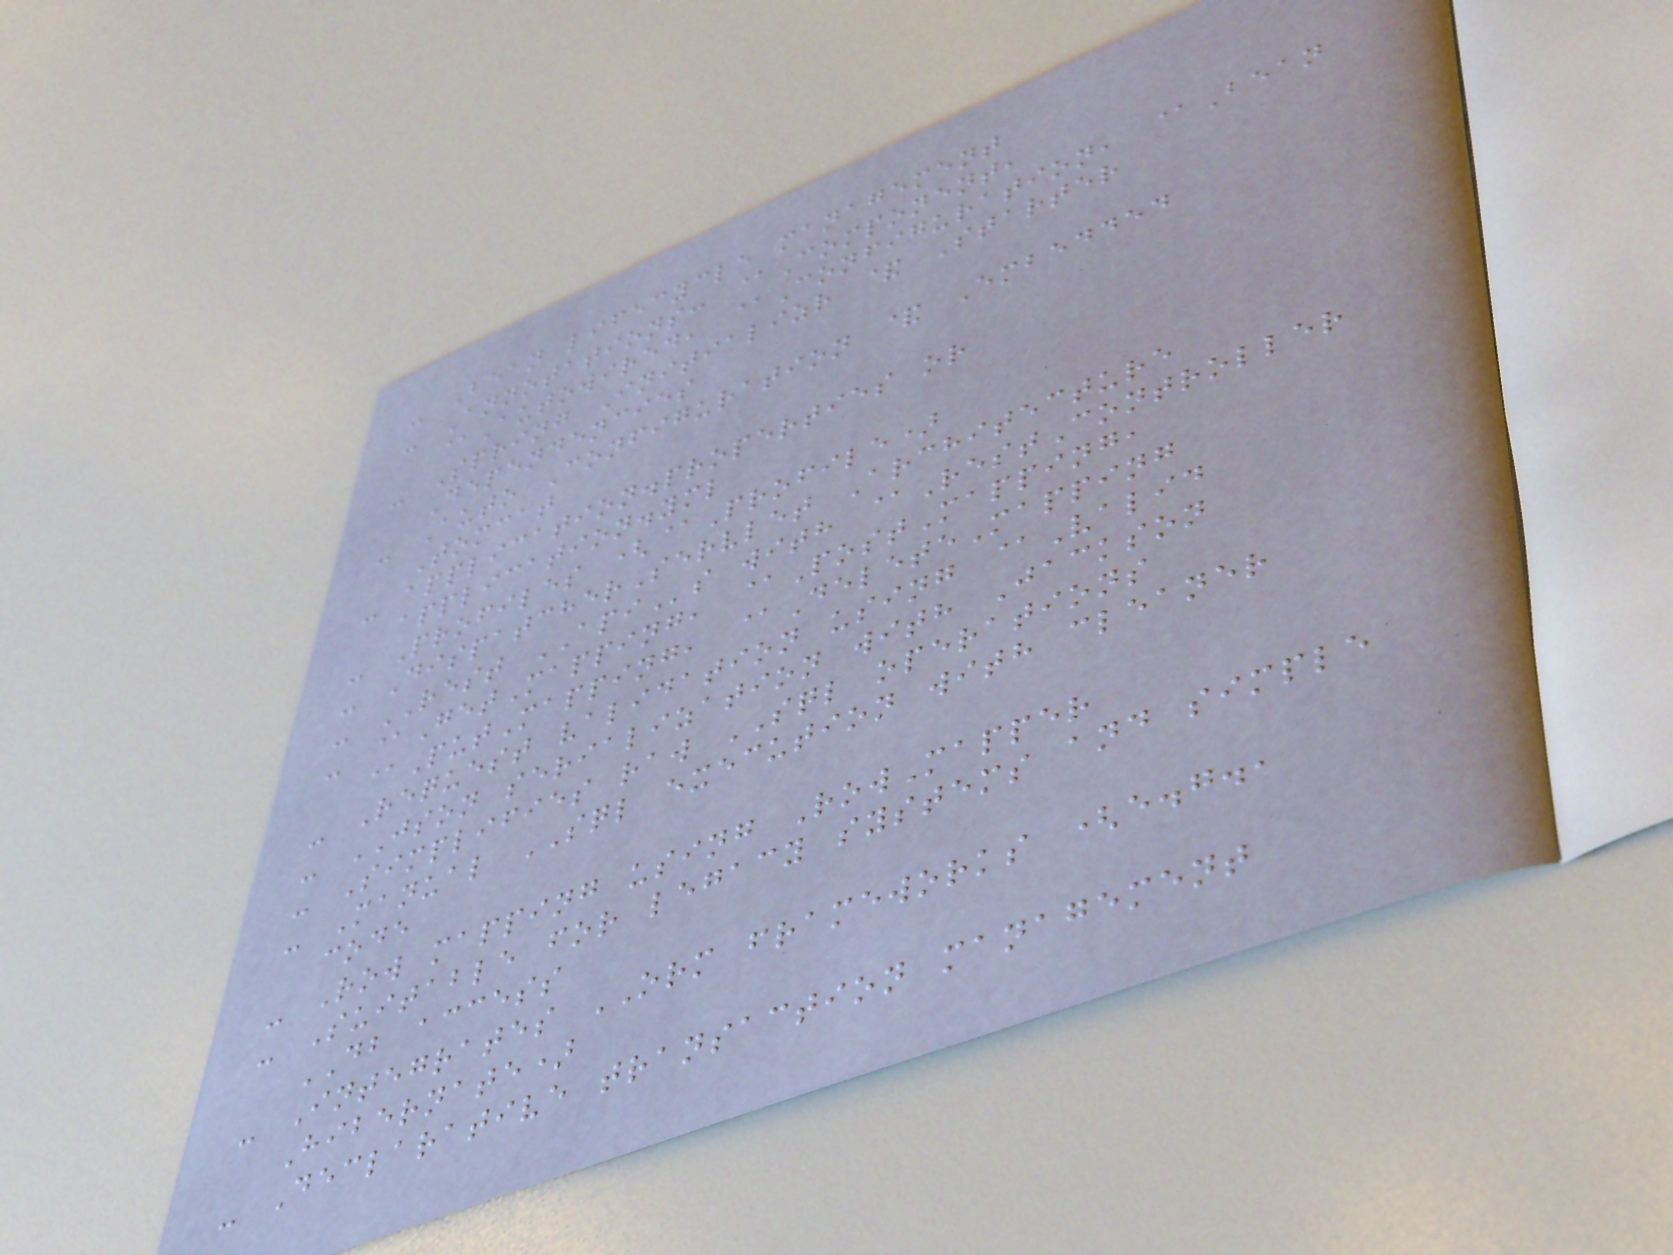- Bean lifecycle management
- Annotations: @Component,
@Autowired, @Configuration, @Bean
- Spring Initializr & Starter
Dependencies
- Auto Configuration & Embedded
Tomcat
- application.properties or
application.yml
- Profiles (@Profile)
- DispatcherServlet Architecture
- REST APIs with @RestController
- @GetMapping, @PostMapping,
@PutMapping, @DeleteMapping
- Request validation using @Valid
- JSON serialization with Jackson
- Simplifies raw SQL operations
- Manual SQL execution with cleaner
code
- Row mapping using RowMapper
- Suitable for legacy systems and simple
DB access
- Integrates ORM frameworks (e.g.,
Hibernate)
- Declarative transaction management
